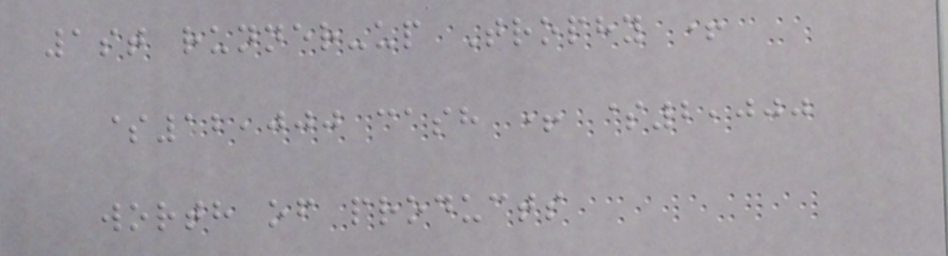1st runner-up Trophy +
$12,000 cash + $2,000
worth of products
